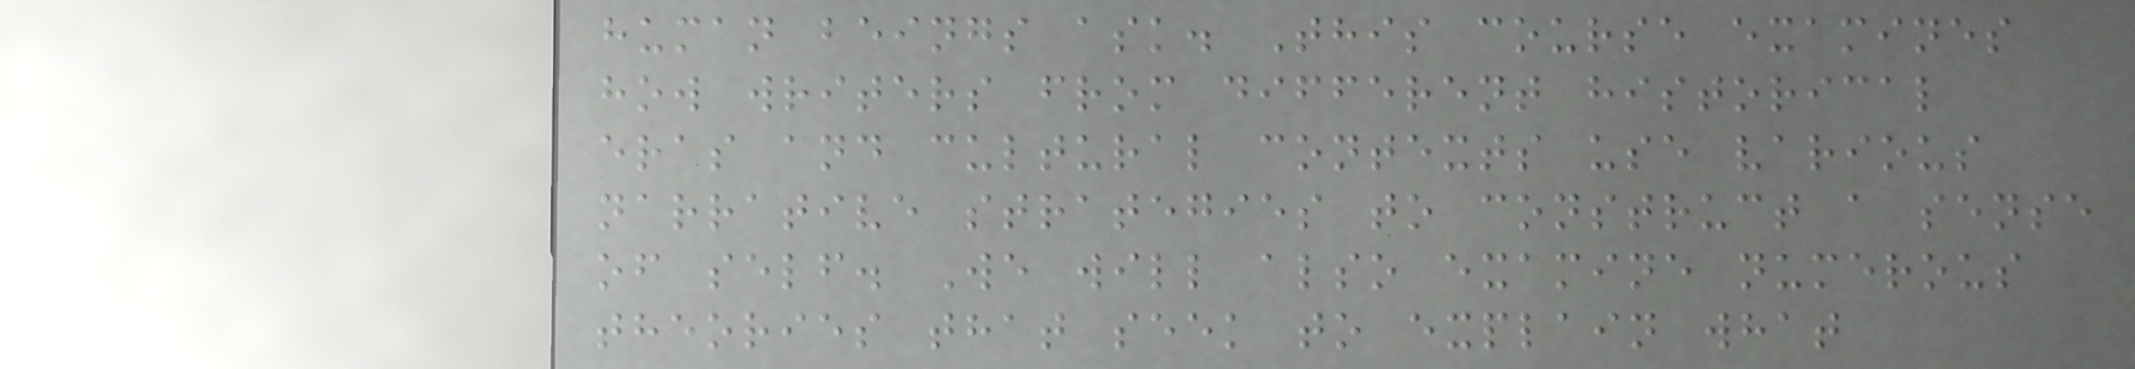human beings ask. This course examines
how writers from different historical
eras and cultural contexts use various
narrative strategies to construct a sense
of self. We will also examine numerous
theories that seek to explain what
